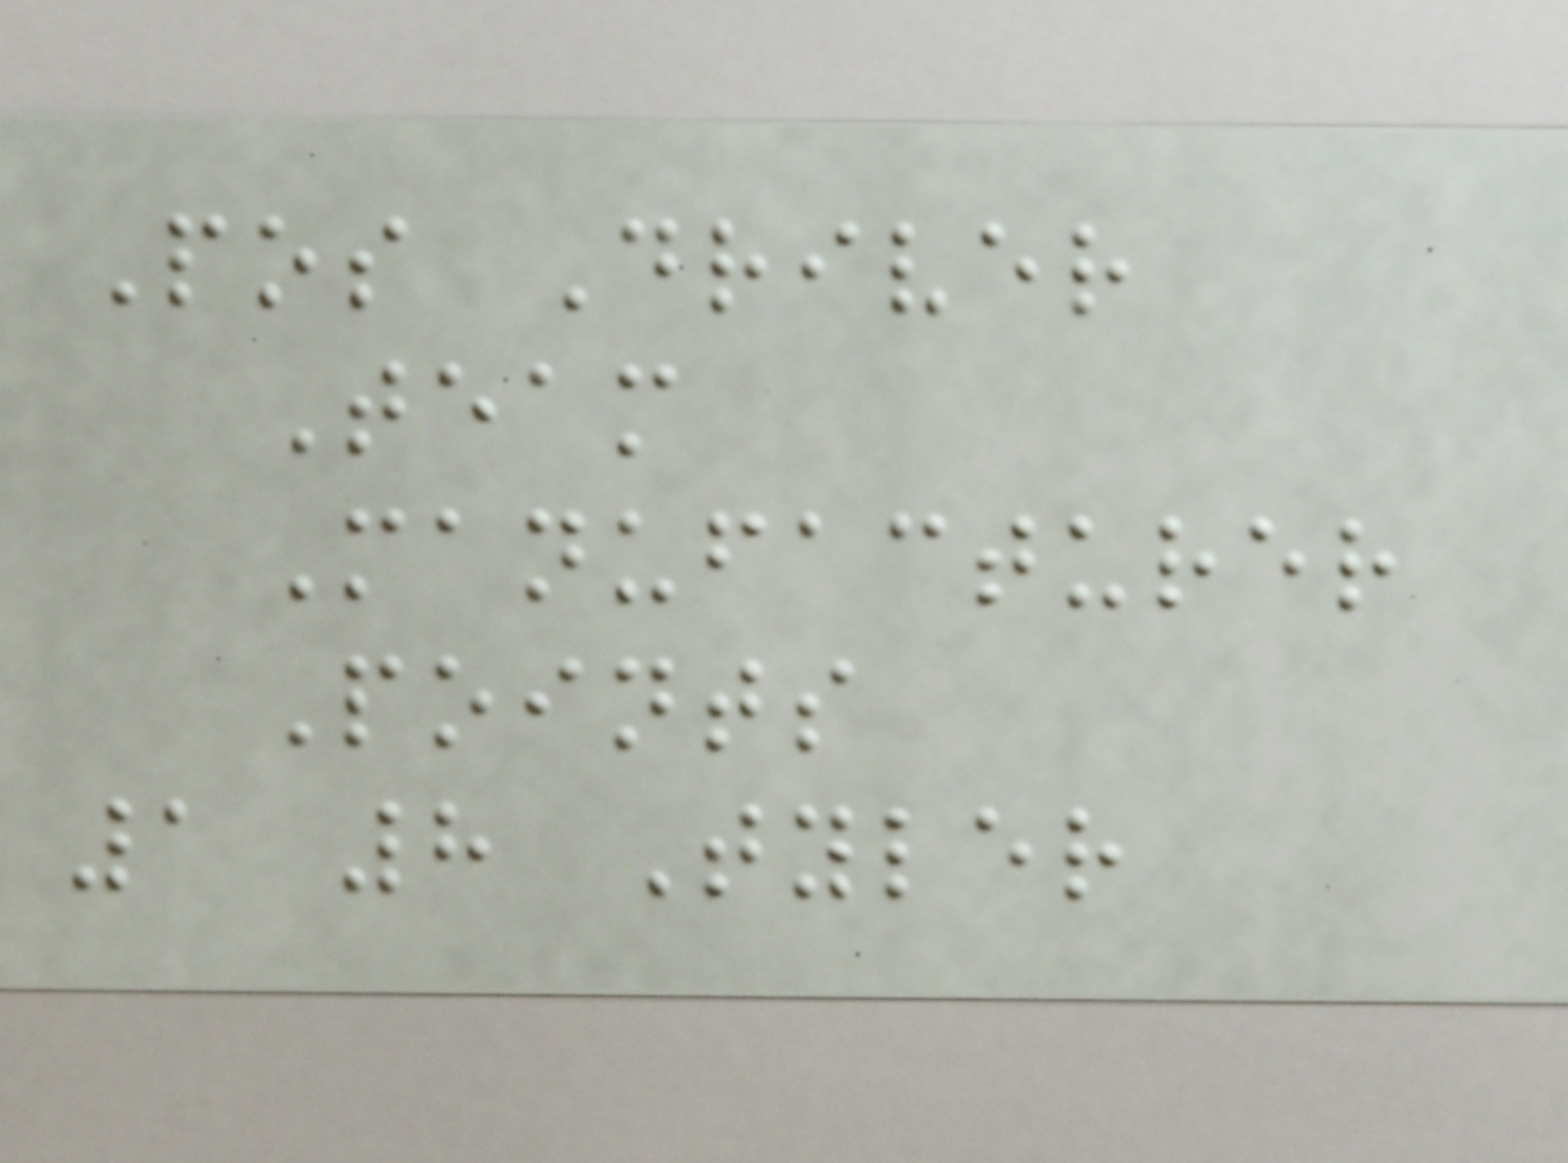Pos Driver
Team
Manufacturer
Points
1 8 Tyler
